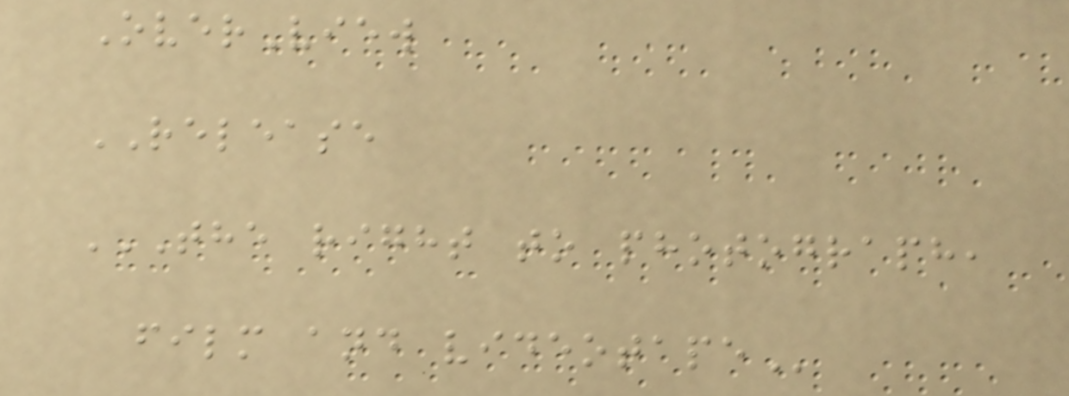OverView
RELEASE
THE RIGHT TO PHOTOGRAPH,
FILM AND VIDEOTAPE
